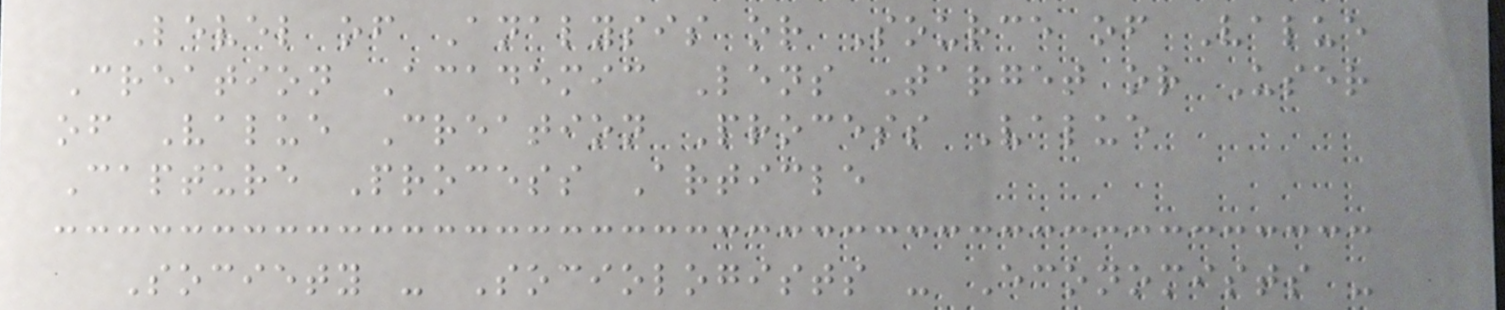Level of Analysis or Source of Value
Creation Academic Lens Target or User
of Value Creation Process Value
Capture Process Article
Society - Sociologists - Economists -
